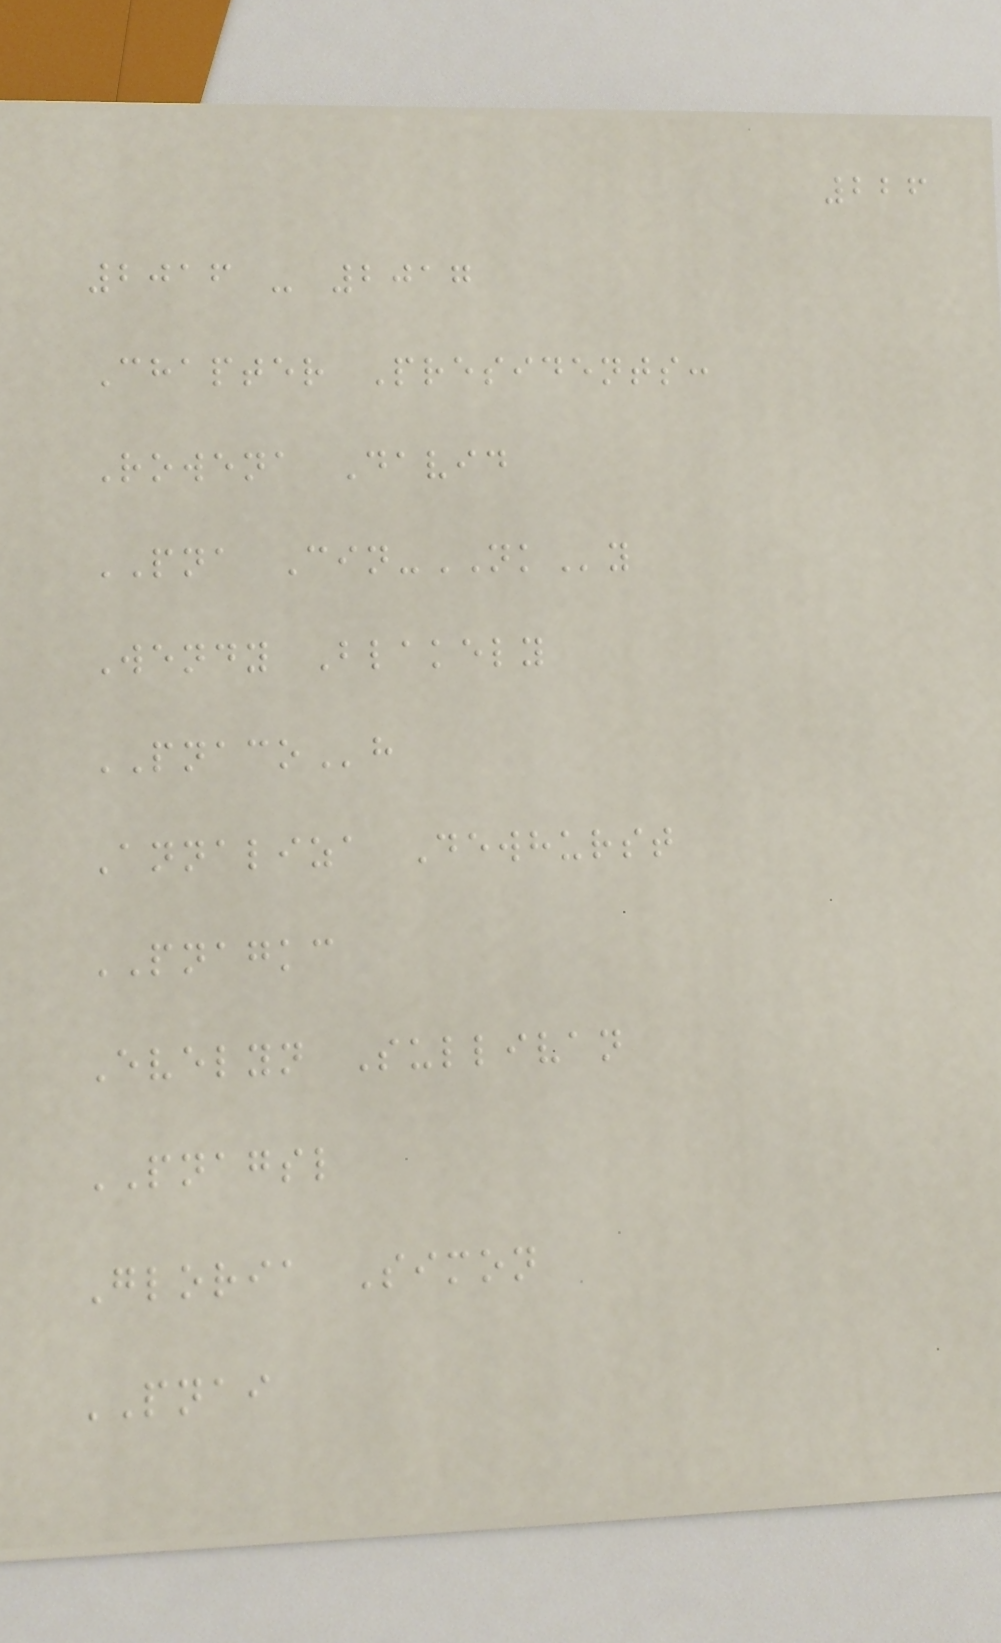226
2016 - 2017
Chapter Presidents:
Rowena David
PNA Cin-NKy
Wendy Blakely
PNACOh
Annaliza Dewhurst
PNAGKC
Evelyn Sullivan
PNAGSL
Gloria Simon
PNAI
